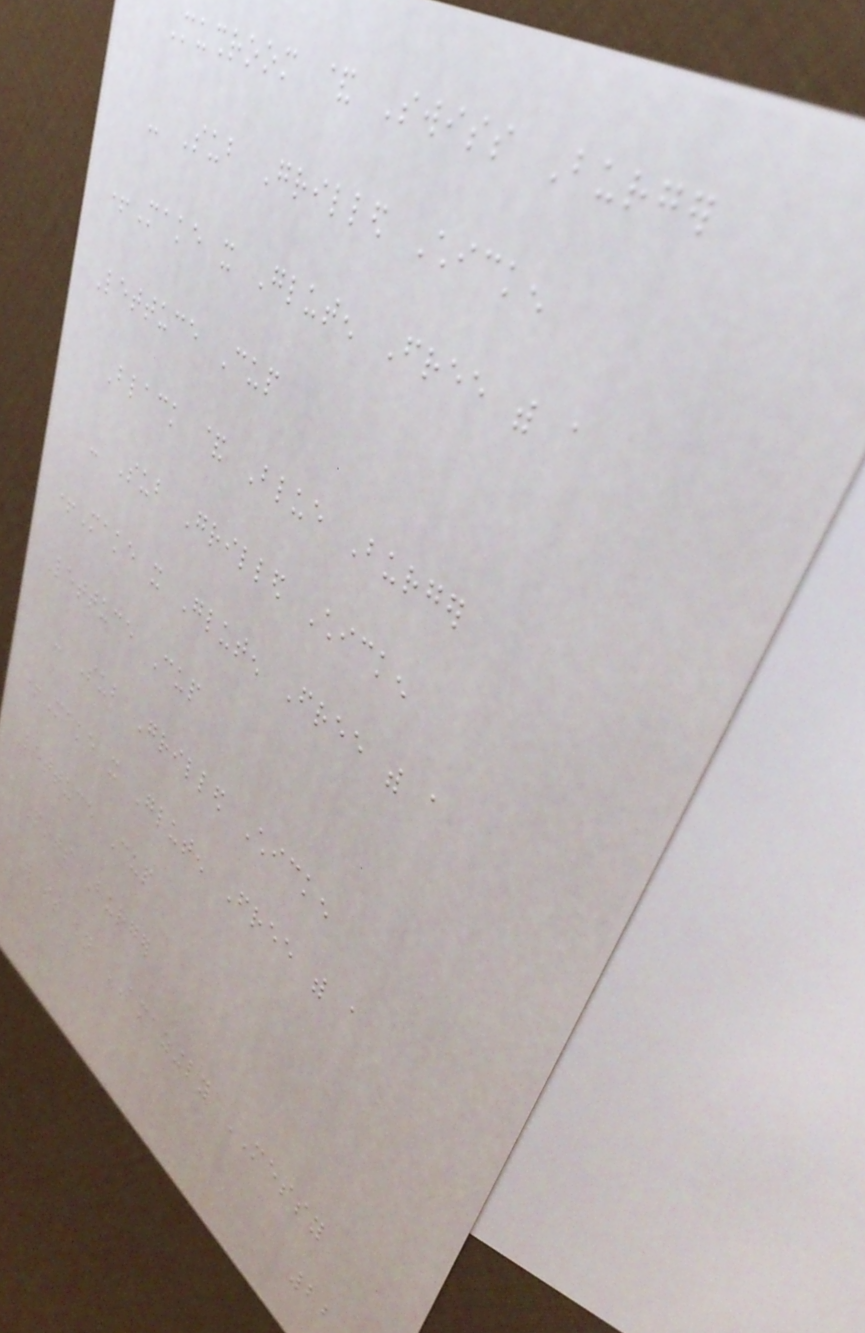Mushroom & Swiss Burger
- Sub Grilled Chicken
+Make it Gluten Free with a
Lettuce Cup
Black & Blue Burger
- Sub Grilled Chicken
+Make it Gluten Free with a
Lettuce Cup
- Sub Grilled Chicken
+Make it Gluten Free with a
Lettuce Cup
Pints Burger
This is an AMAZINGLY MESSY
22
